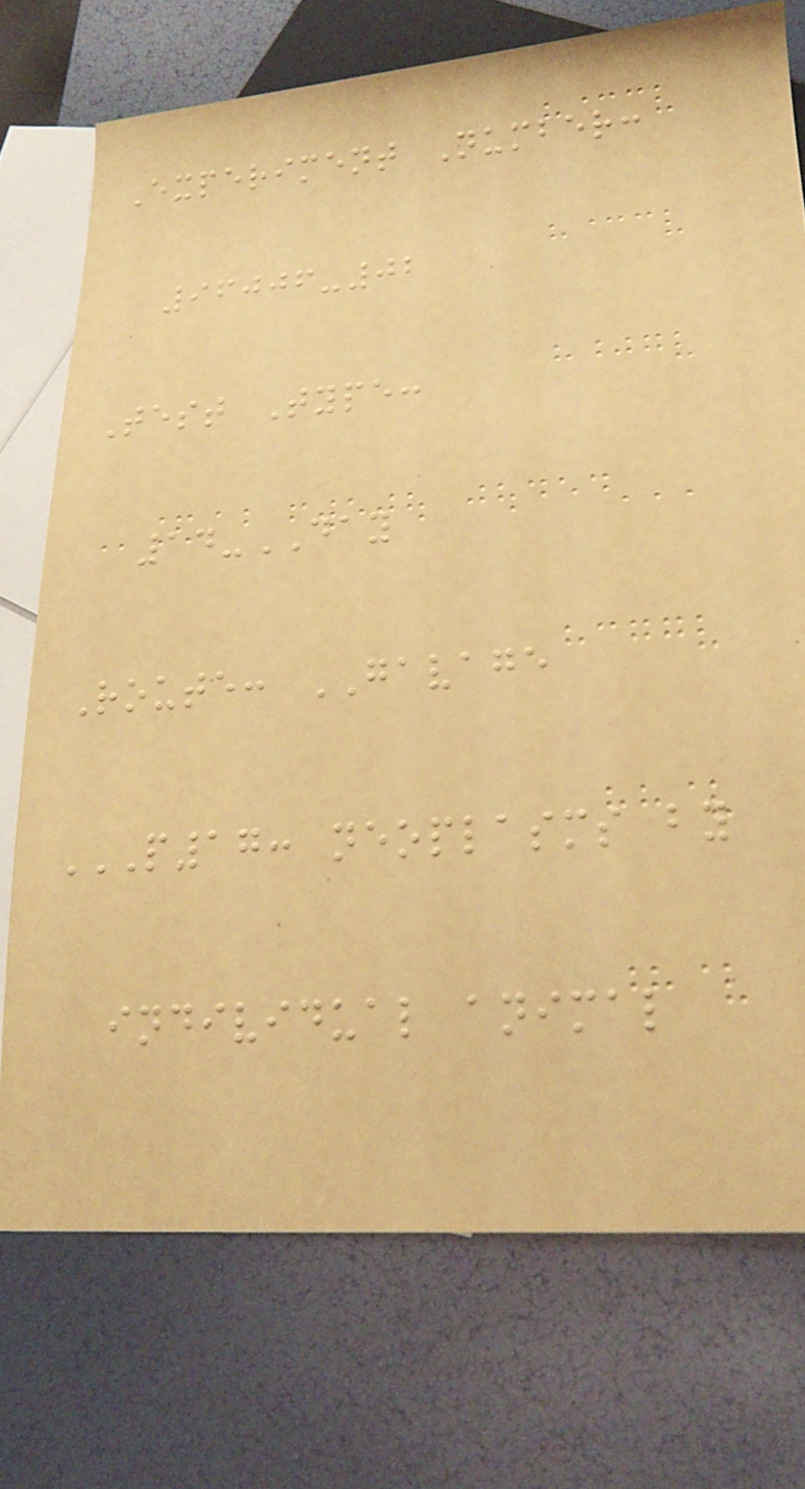Experiment Number:
96006-02
Test Type:
14-DAY
Route: GAVAGE
P17: NEOPLASMS BY
INDIVIDUAL ANIMAL
